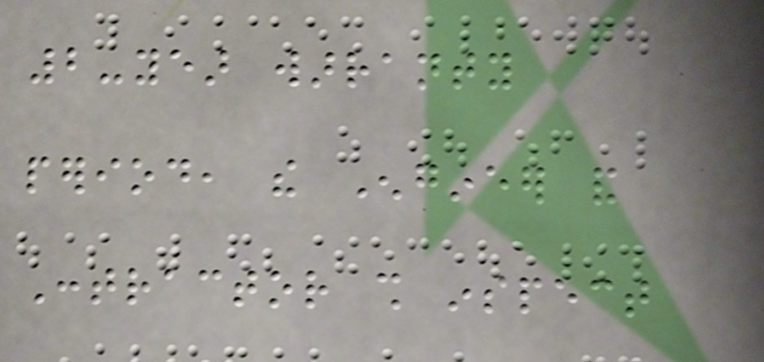2-year warranty
period, the Engineer and
Contractor shall inspect
